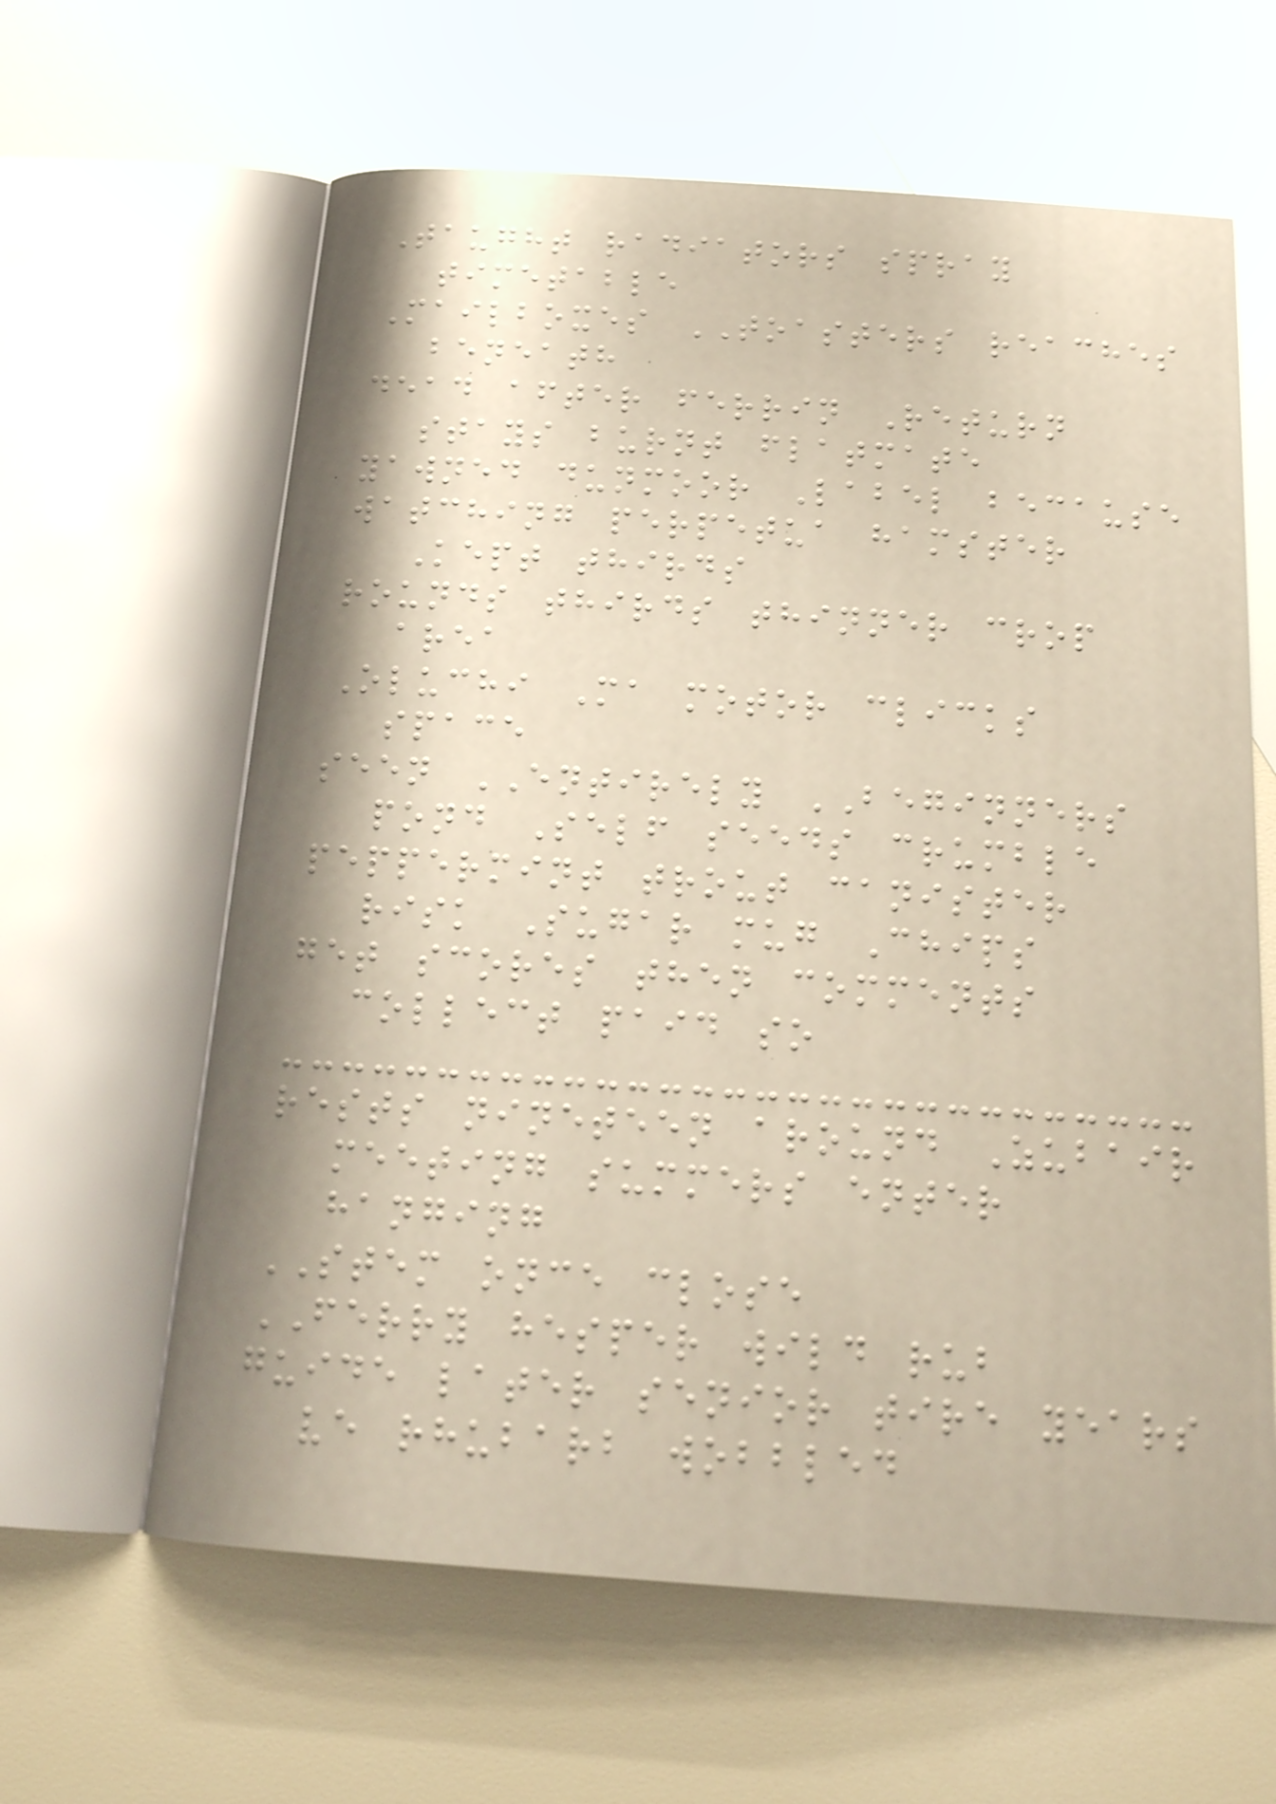Taught radiators spray
timetable
Mailboxes TOASTERS reaches
beneath
dead after ferrin Return
stays burnt flatmate
yawned dunmoor Label because
watching perpetua hamster
Kept thirds
rounds thirds thinner crop
area
Oluchi Ma motor clicks
space
seen ENTIRELY BEGINNERS
pond Self seeds crumble
peppermint trout canister
risk Sugar mug Chips
get scores then comments
collect paid so
rests nineteen around Zubair
meeting summers enter
hanging
STEM once close
FERRY hesper wild rub
guide later senior tire years
ve rhubarb wobbled
